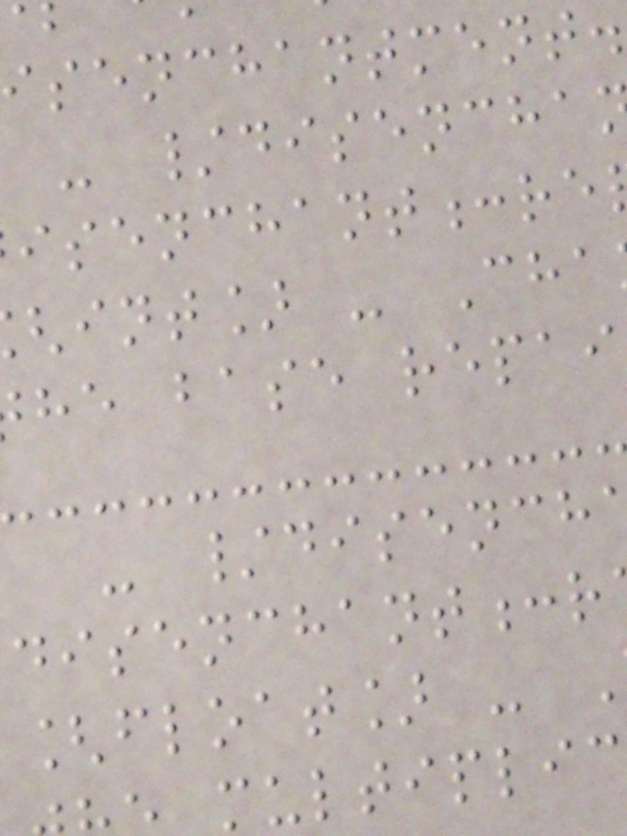senchantment.
- /disencha
int] - Cha
he base repai
- /disench
disenchant:r
[float] -
multiplic
